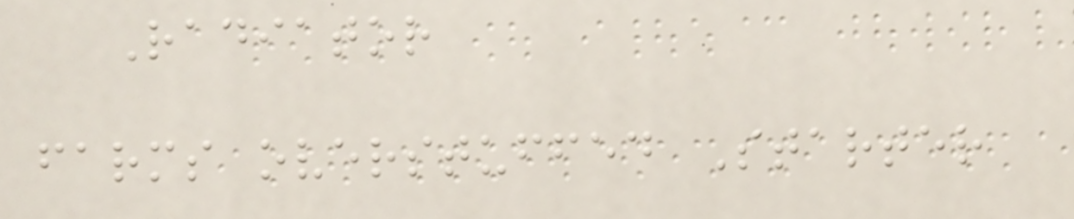Radiator
farms overstuffed Starter
